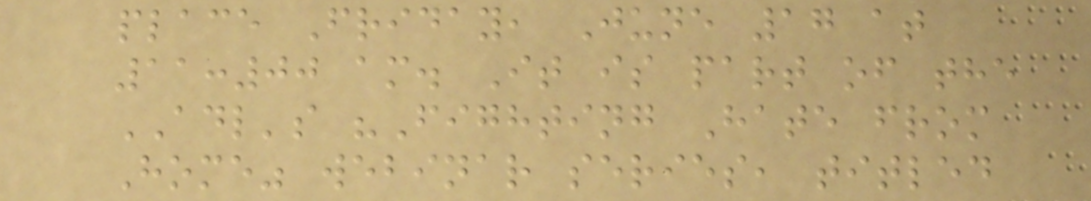place Friday, June 17 at
11:00 am. It is part of the
ADL's "Fighting Hate from
Home" webinar series, titled
